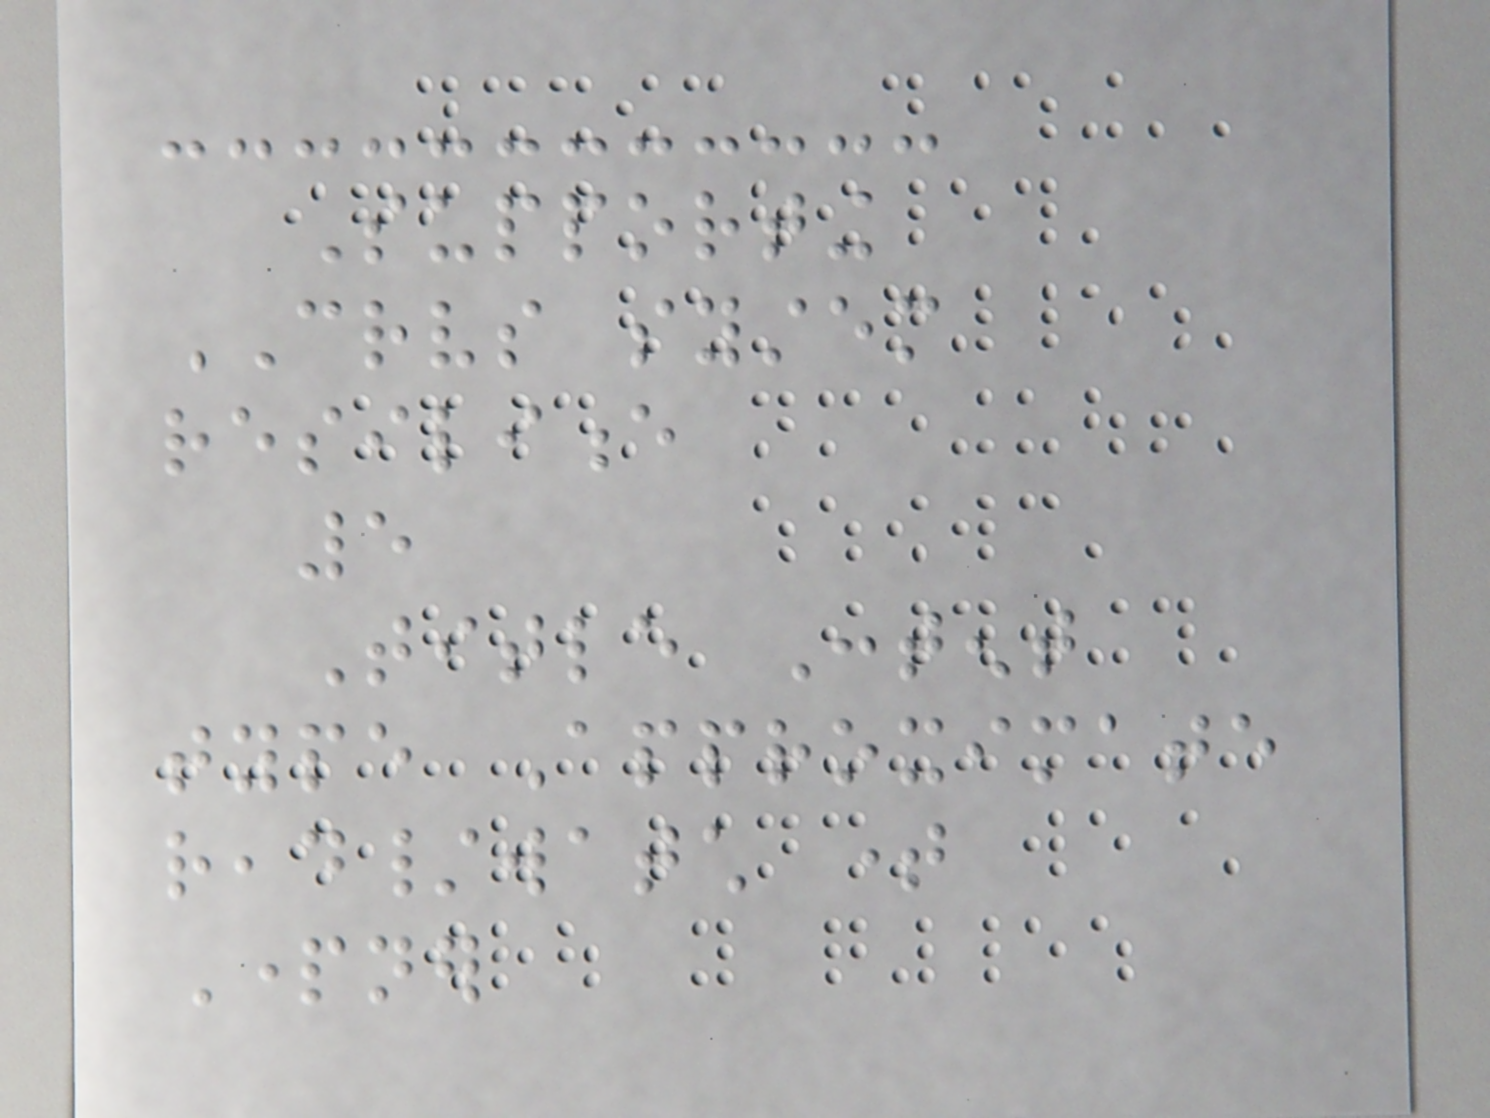Supporting
CRVS system
resilience
5
Title Content
type Approximate
read/watch time
Partner
